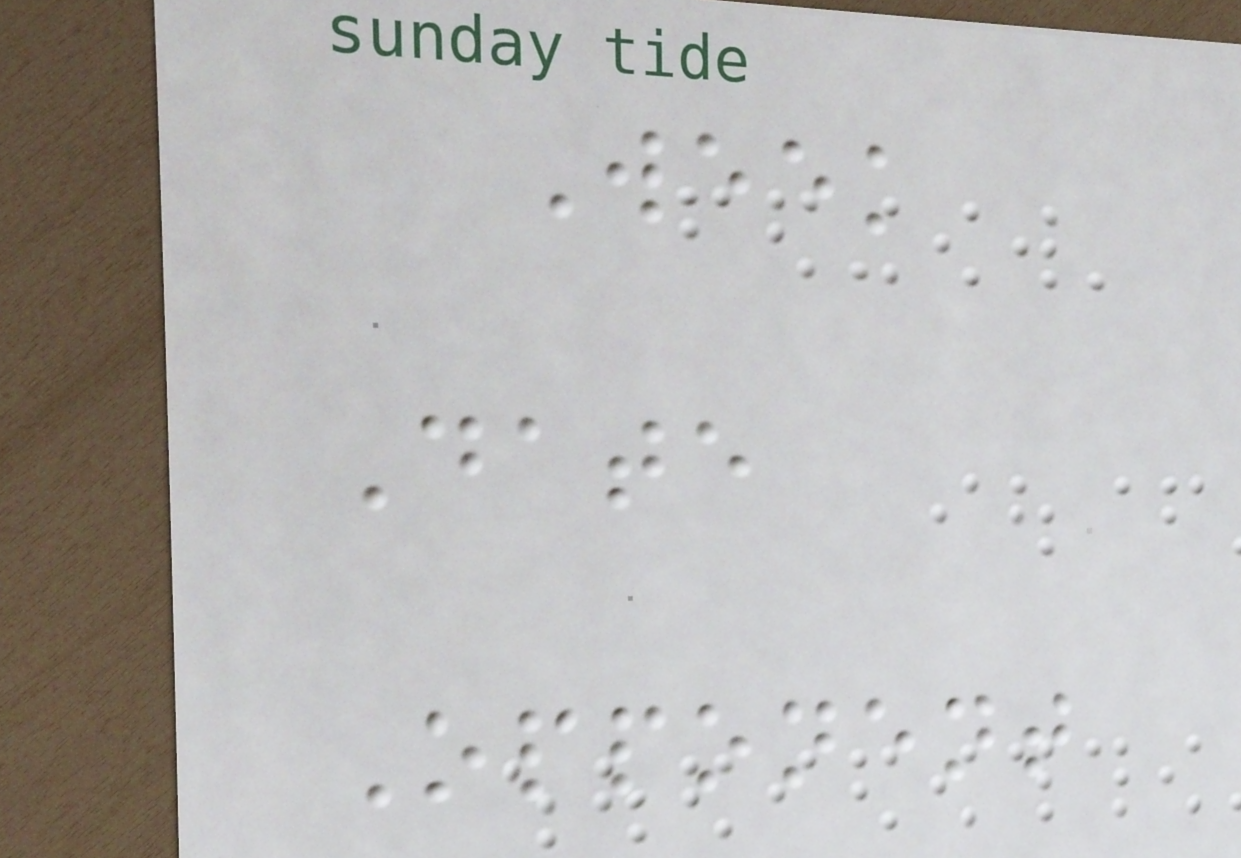Week
Date
Opponent
